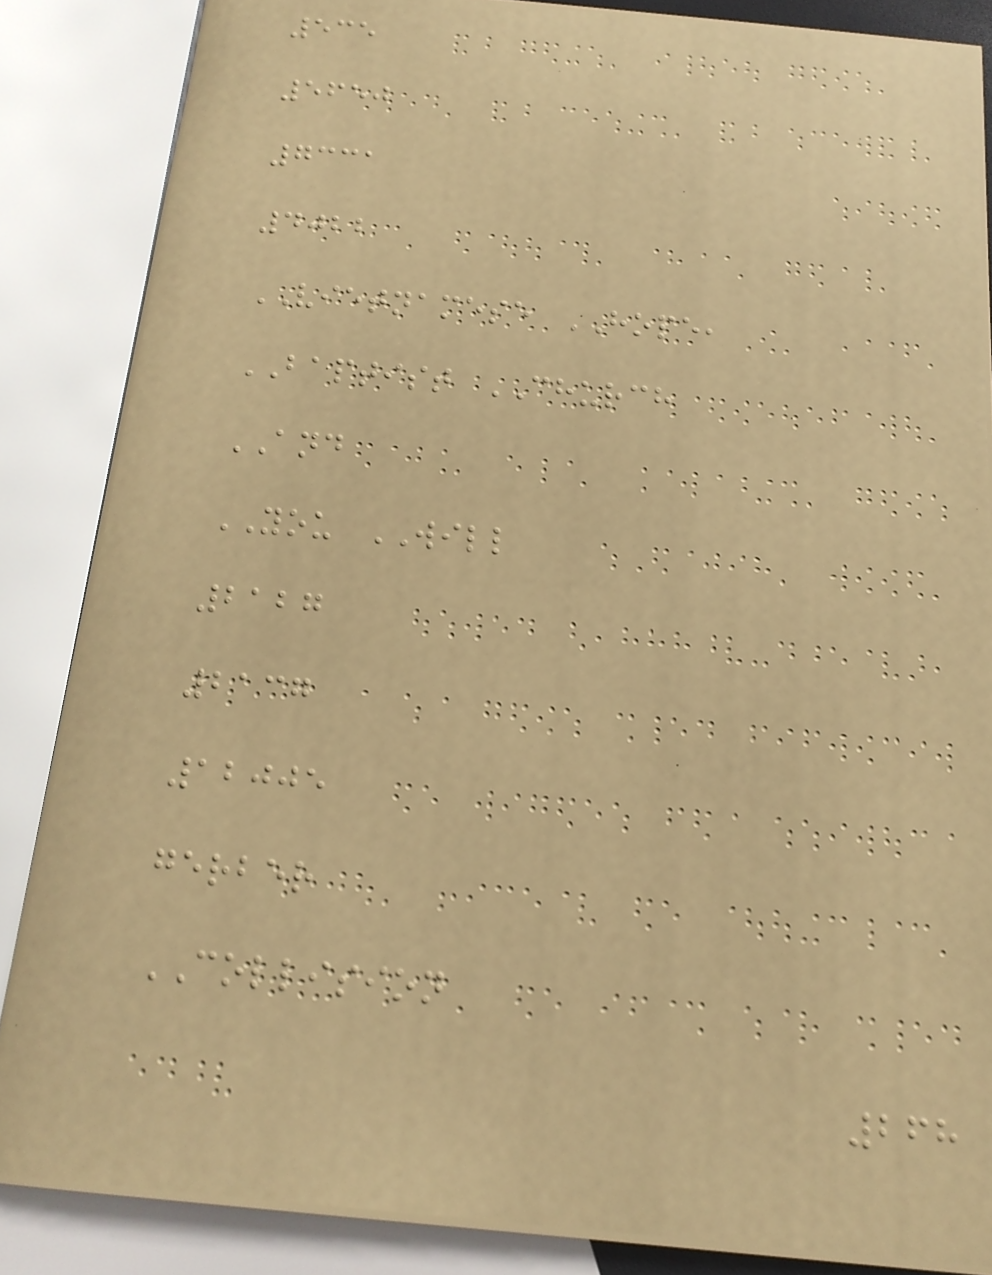535
5650
7331
4022
VIETNAMESE HOPE,
BAPTIST CHURCH
AND
YOU WILL
2127
2137
12005
gerber
COLLISION
268
